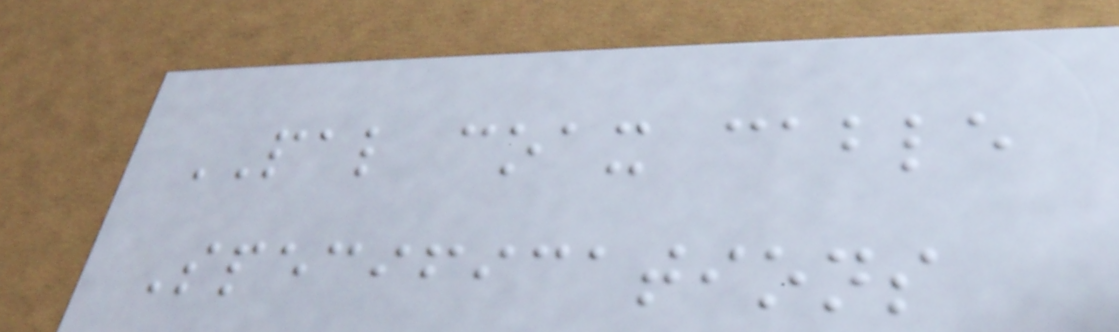PAL coax cable
Specifications
